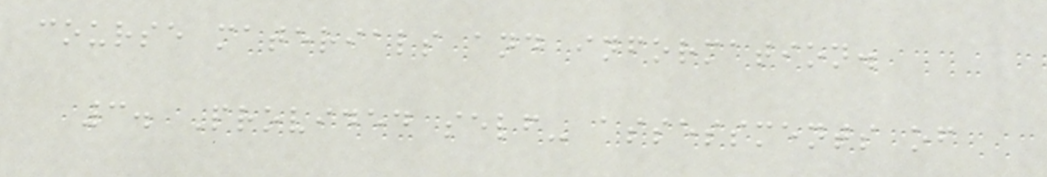course materials and information.
3. Provided self- assessments of
